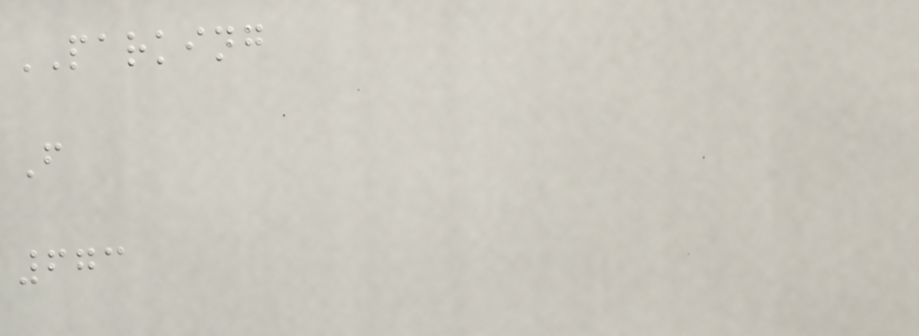PARKING
F
673
